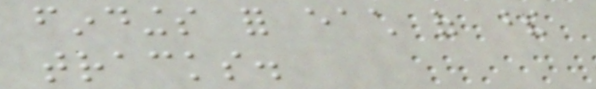findings for each of these
tracks.
